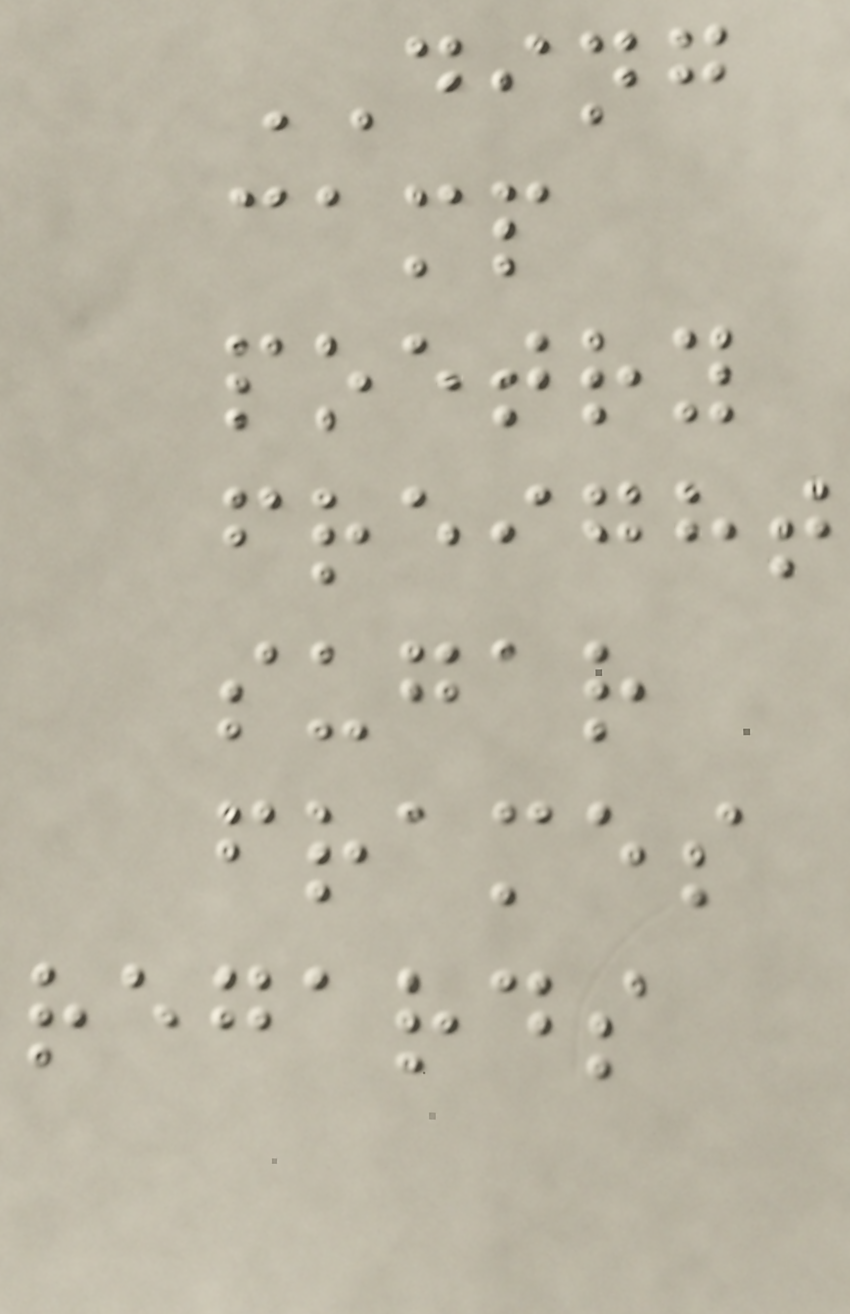DING
camp
poetry
freight
sugar
frames
regards
